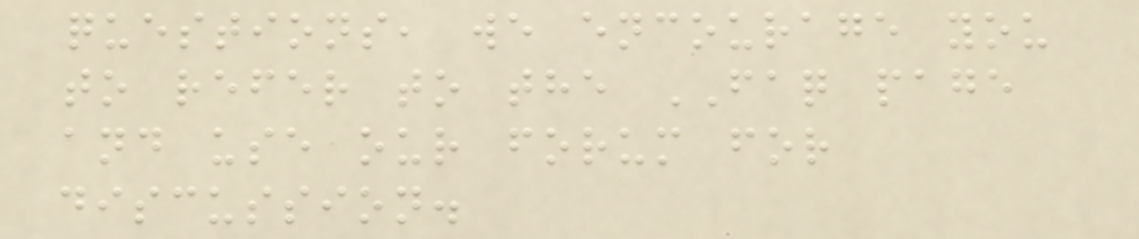questions, we encourage you
to refer to the FAQ page
and use our forum for
discussion.
